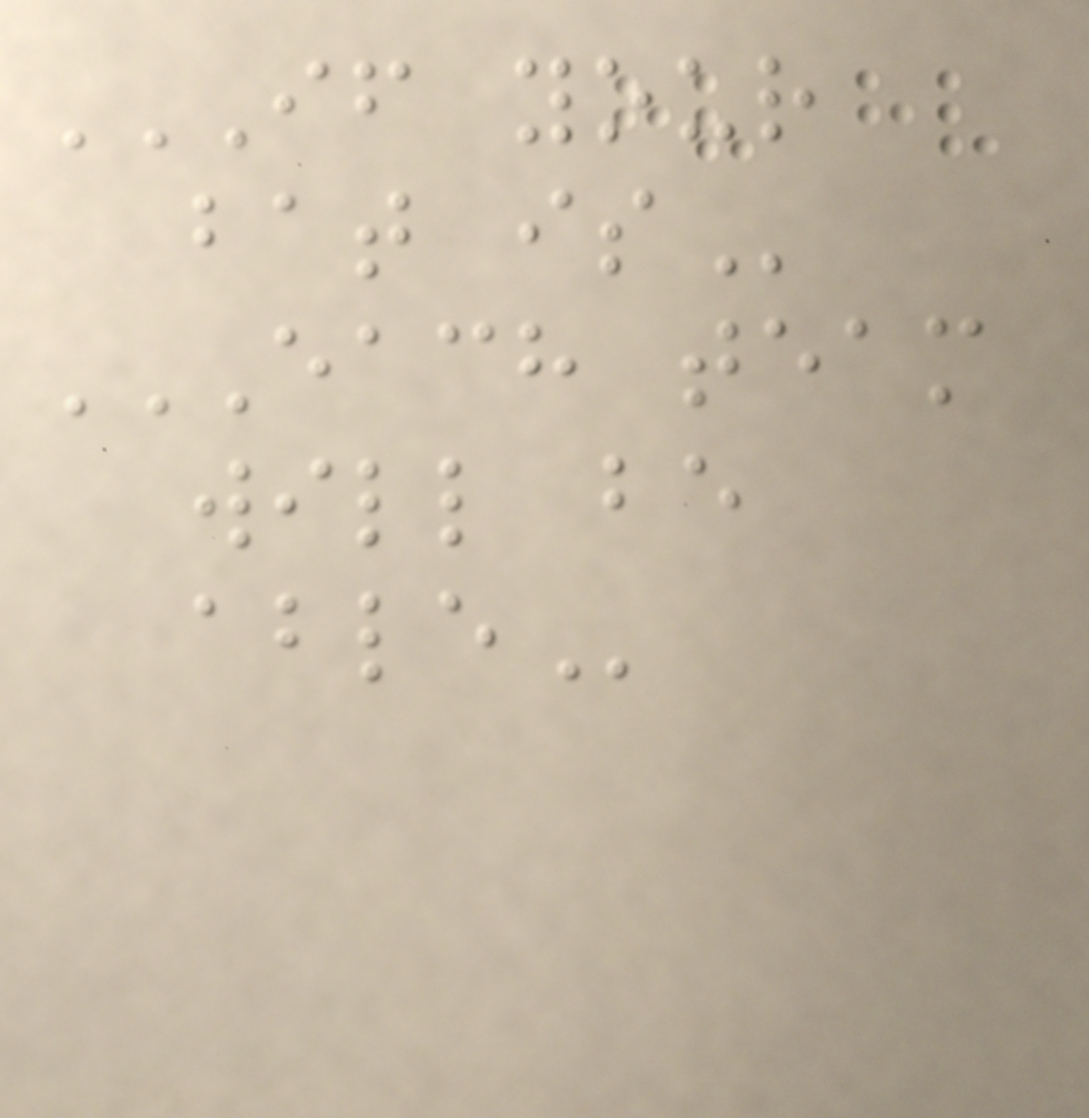IF YOUR
BAT IS
EACH TEAM
WILL BE
ABLE
